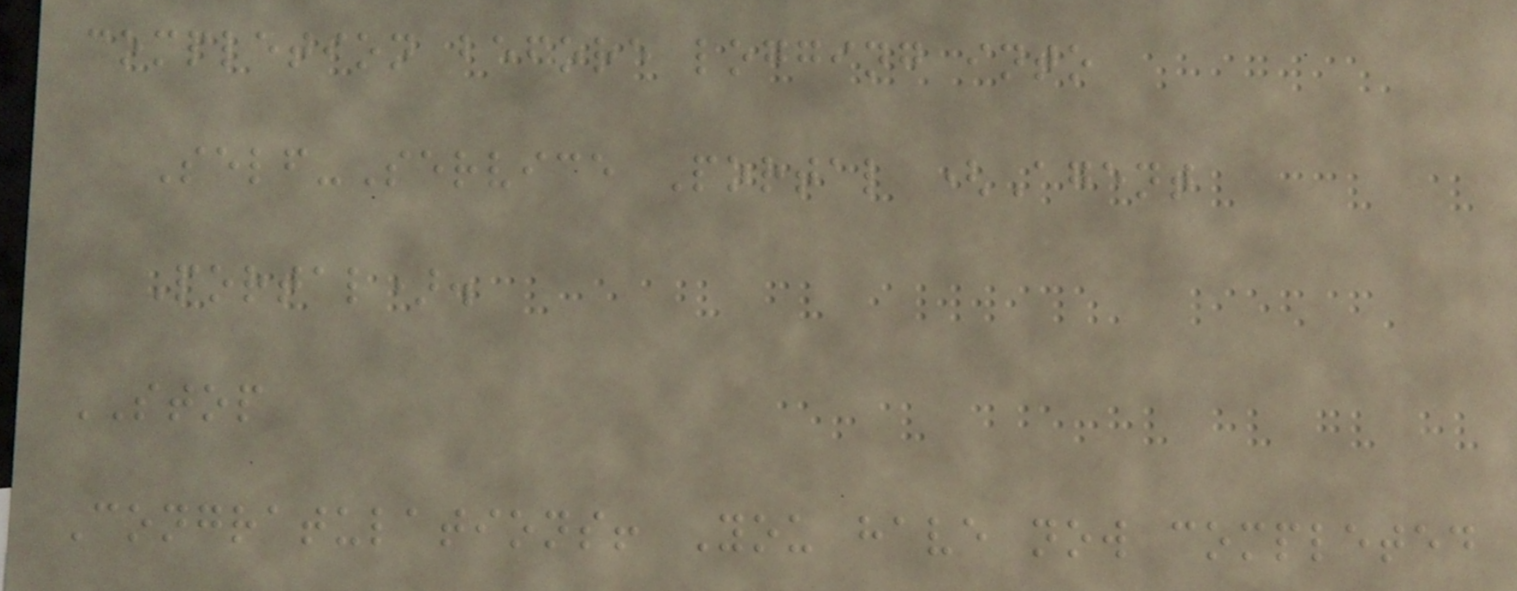completion before logging into
Self-Service Portal (Agent
Portal).
STOP
Congratulations! You have now completed
